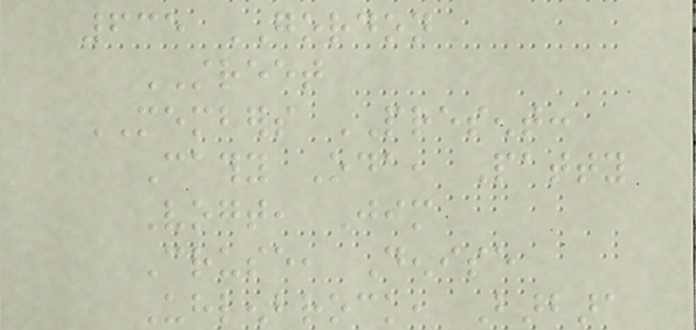635 GORDON
STREET
MEMBERS PRESENT:
Cathy Oda, Patty
Vogt, Jim
Cruse, Denise
Uhlenbrock, Barbara
